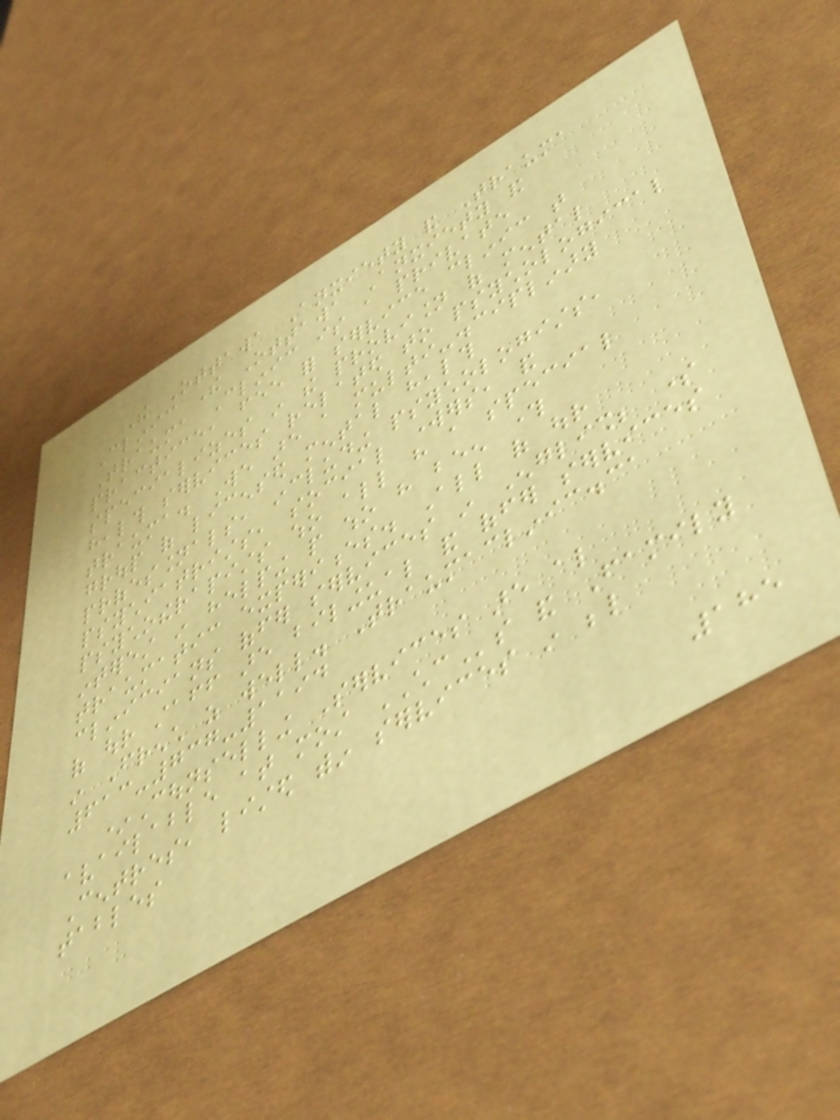The Ottawa Anxiety and Trauma
Clinic The Ottawa Anxiety and
Trauma Clinic is a private
practice, fee for service clinic that
specializes in the provision of mental
health services related to psychological
trauma. We are a multi-disciplinary
group of licensed mental health
professionals, including psychologists,
psychiatrists, social workers, and
psychotherapists who all have a special
interest in helping people who have been through
traumatic experiences. All of our
clinicians offer services in English; some
of our staff are bilingual and offer services
in French as well. Traumaclinic.ca
613-737-1194
*Counselling Services are also
available at most CHCs and Family
Centres, listed within services in below
tables
185
